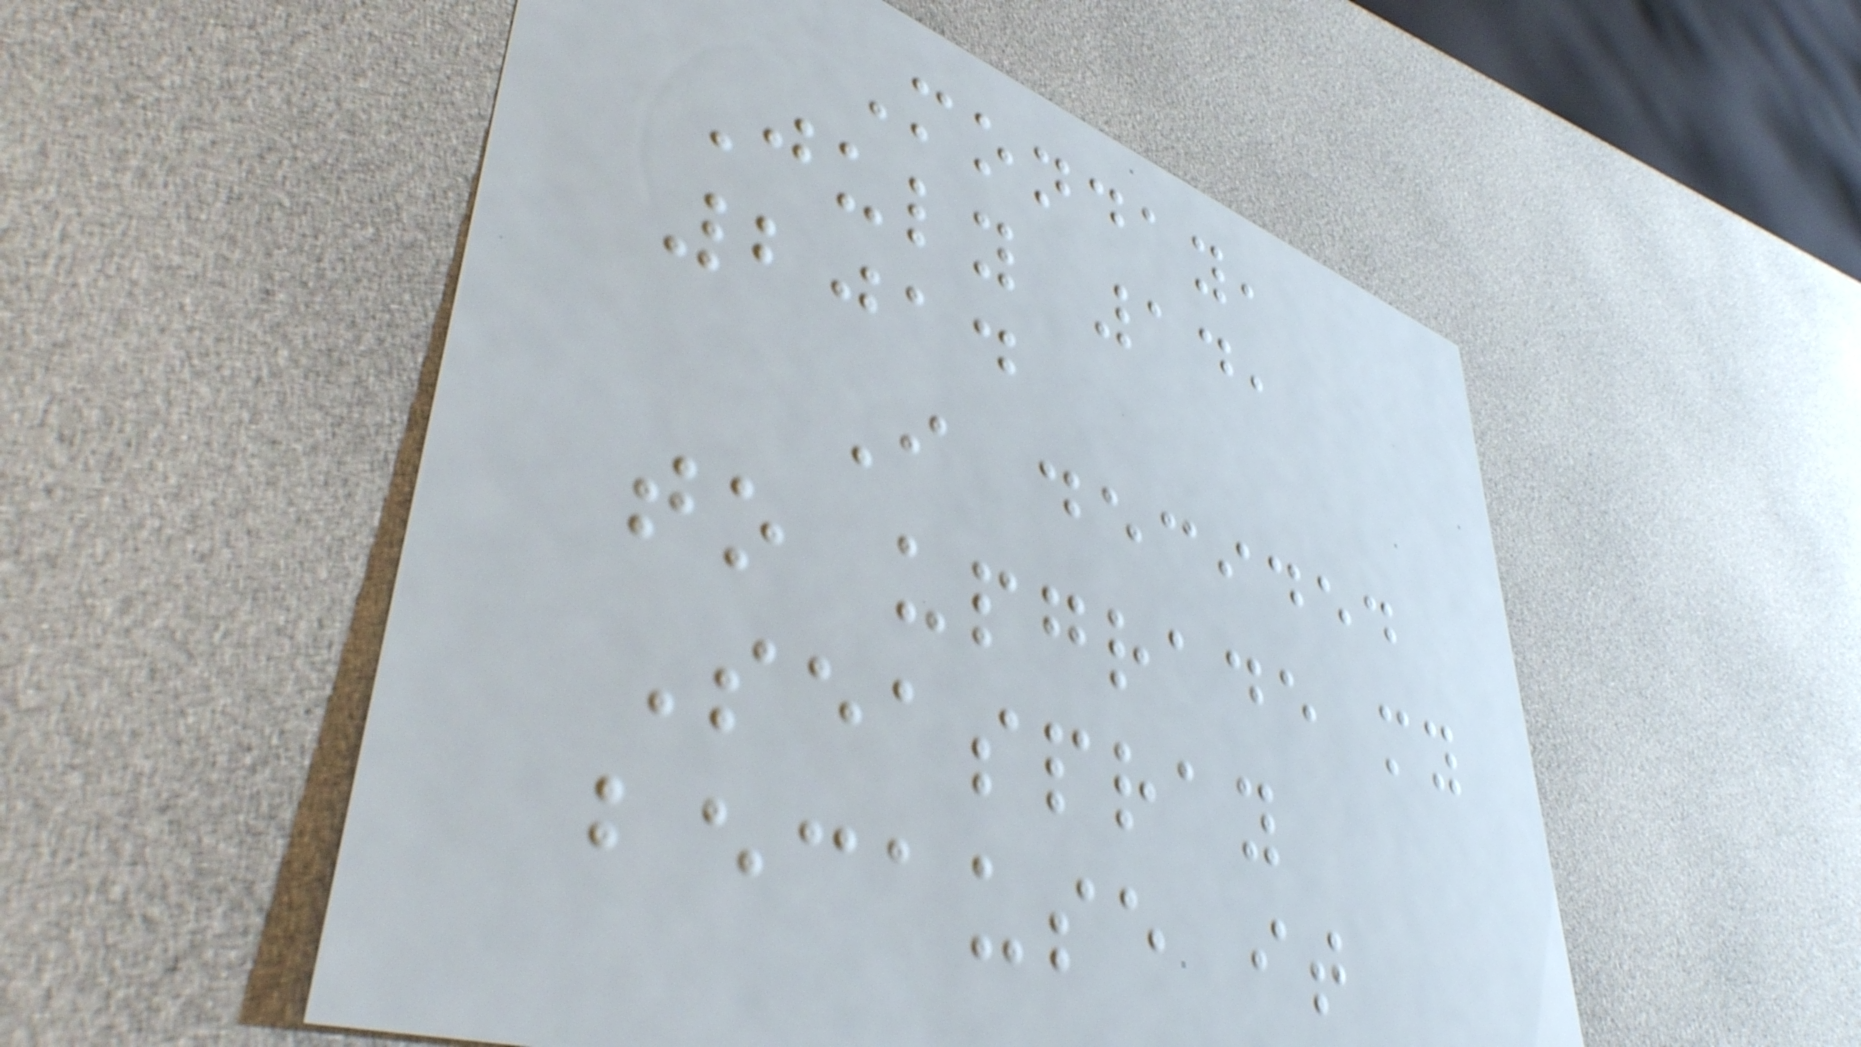Monday,
July 14,
2014
I decided
to upgrade my
Seaspray
because it
